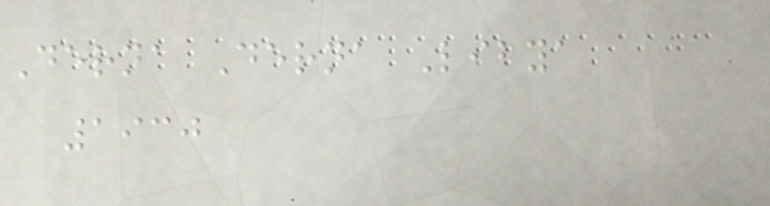Derna Derna Libya
1930
